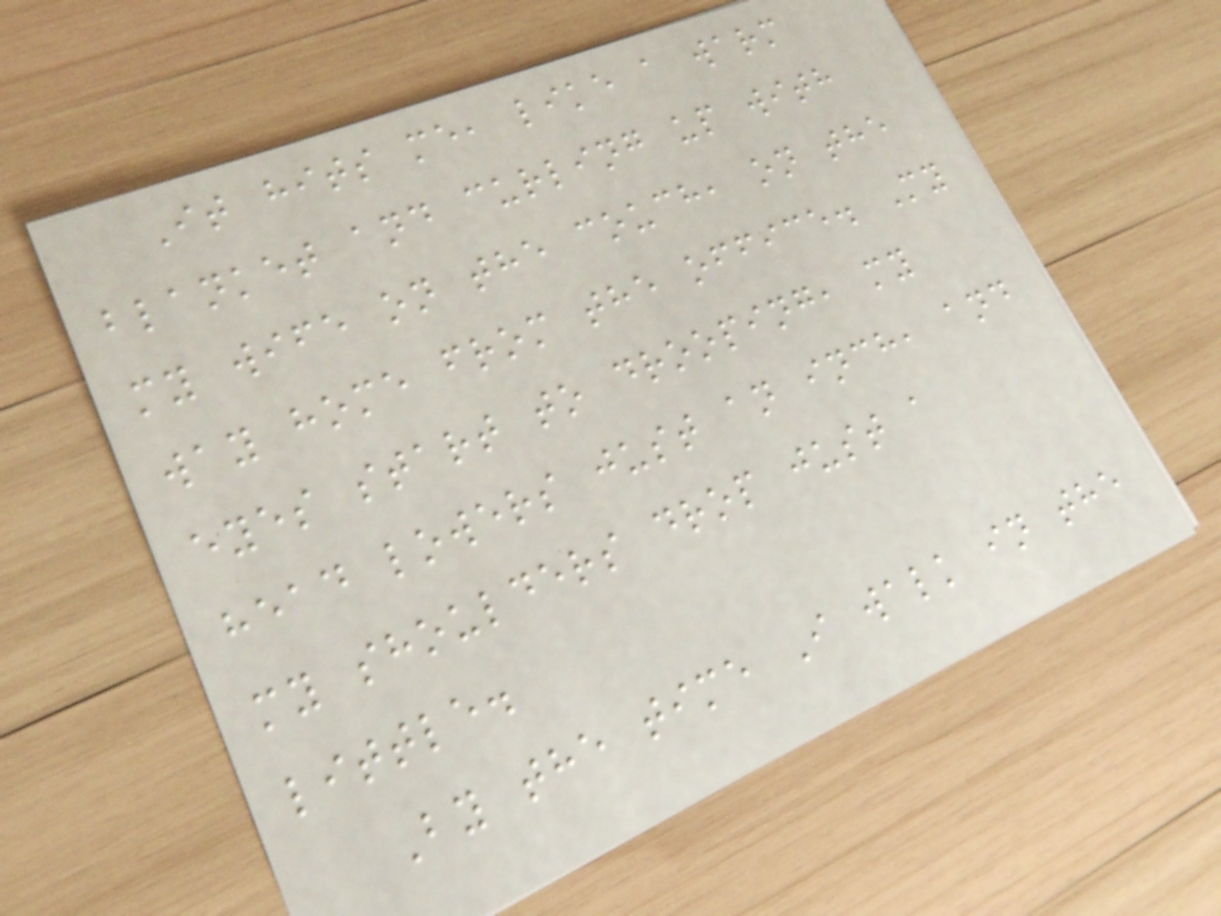It hits me, like a warm
blanket and curling up with
my wife on the couch, on the
way home from the office. My
eyes start to drooping, my
head lowers just an inch, and
my shoulders drop just a
little.
By the time I walk in the
